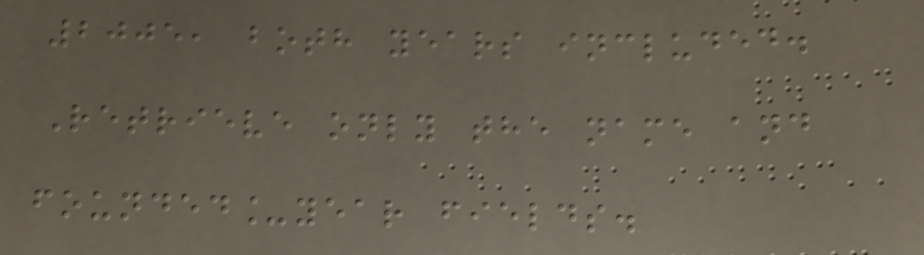2005, both years included.
Retrieve only the name and
founded_year fields.
